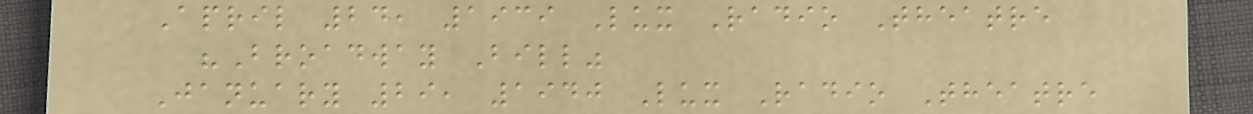April 24, 1939 Lux Radio Theatre
"Broadway Bill"
January 29, 1940 Lux Radio Theatre
